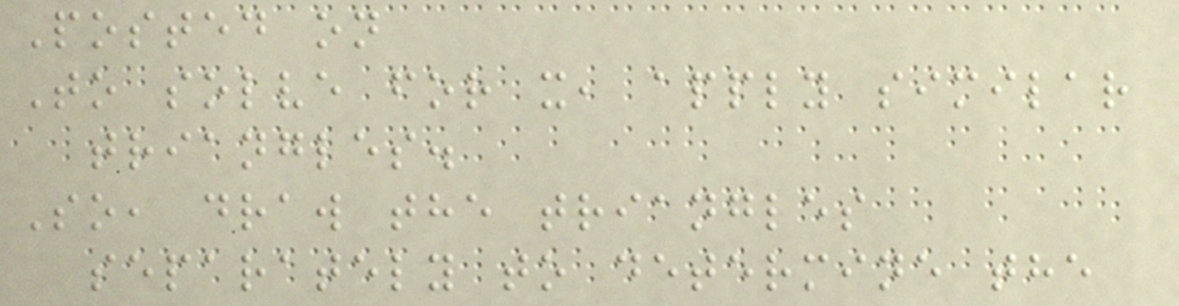Posted on
To solve for x, apply similar
triangles.
So, draw the triangles
separately to determine the
